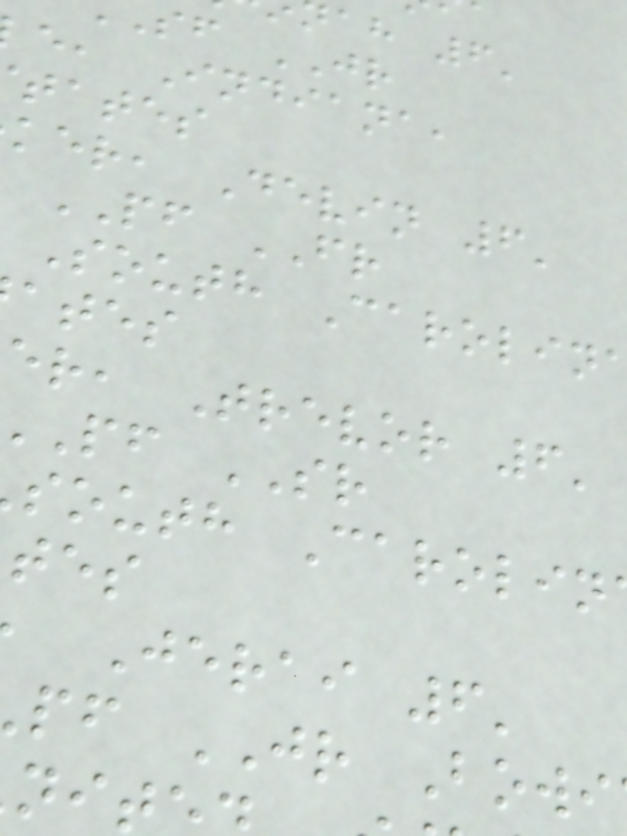ah 6'
sf JR
e, Indiana,
tates
ker, Devin 6'
PF FR
South Carolin
ates
er, Trevor 6'
pf SR
south Carolin
Jerai 6'
pf JR Bowi
